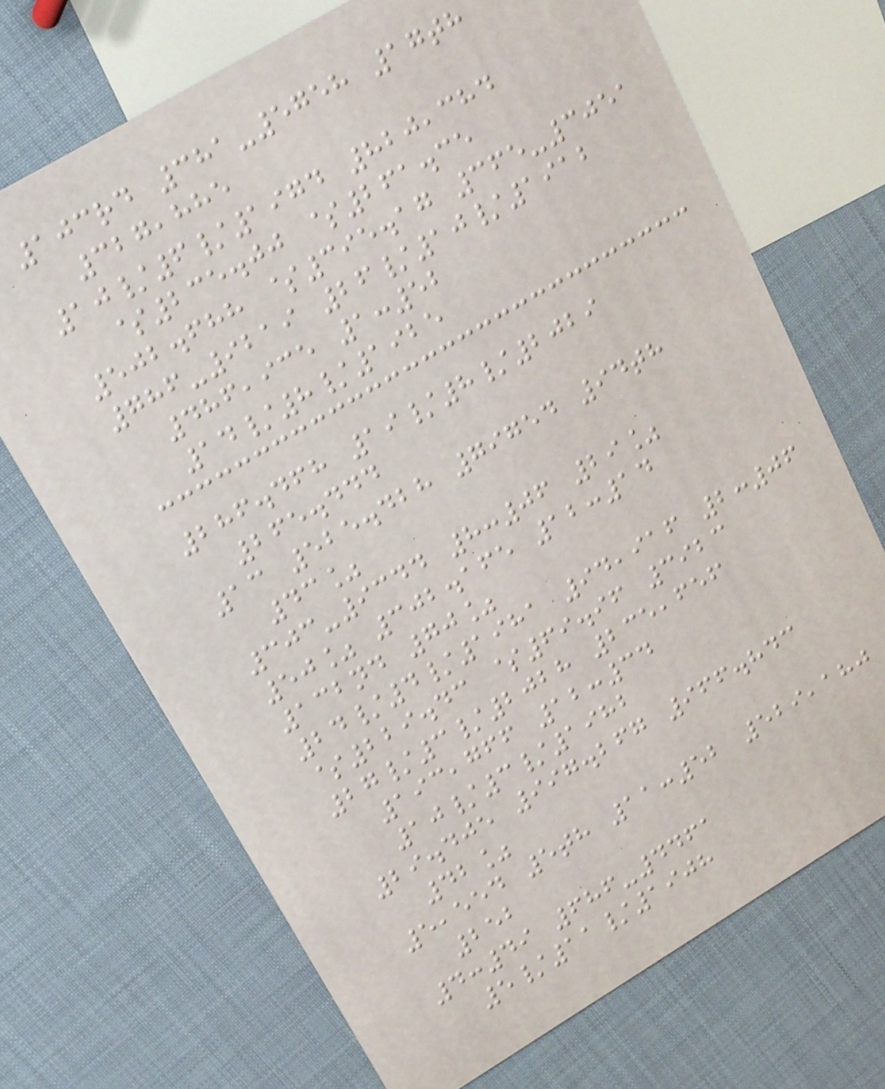103rd 381-5758 17th
327,885
10/6/1974 820,384
$235.00 $261.35
502.688 $395.17 365-3051
786-9219 26/10/1912
486,935 1:52
14/8/1925
286.468 19/8/2029
265.444
13 525.428 79754 94th
43%
303-9344 8:06 29%
50% 302.165 12:14
132nd 70%
24/4/1981 94,916 2:06
$229.43 $69.96 3923
27/3/2028 235,656
193,766 12:34
10/3/1982
29.405 997.267 966.843
42%
5,554 5th 11:52 529,180
252
4:49 686-4461
5/11/1908
